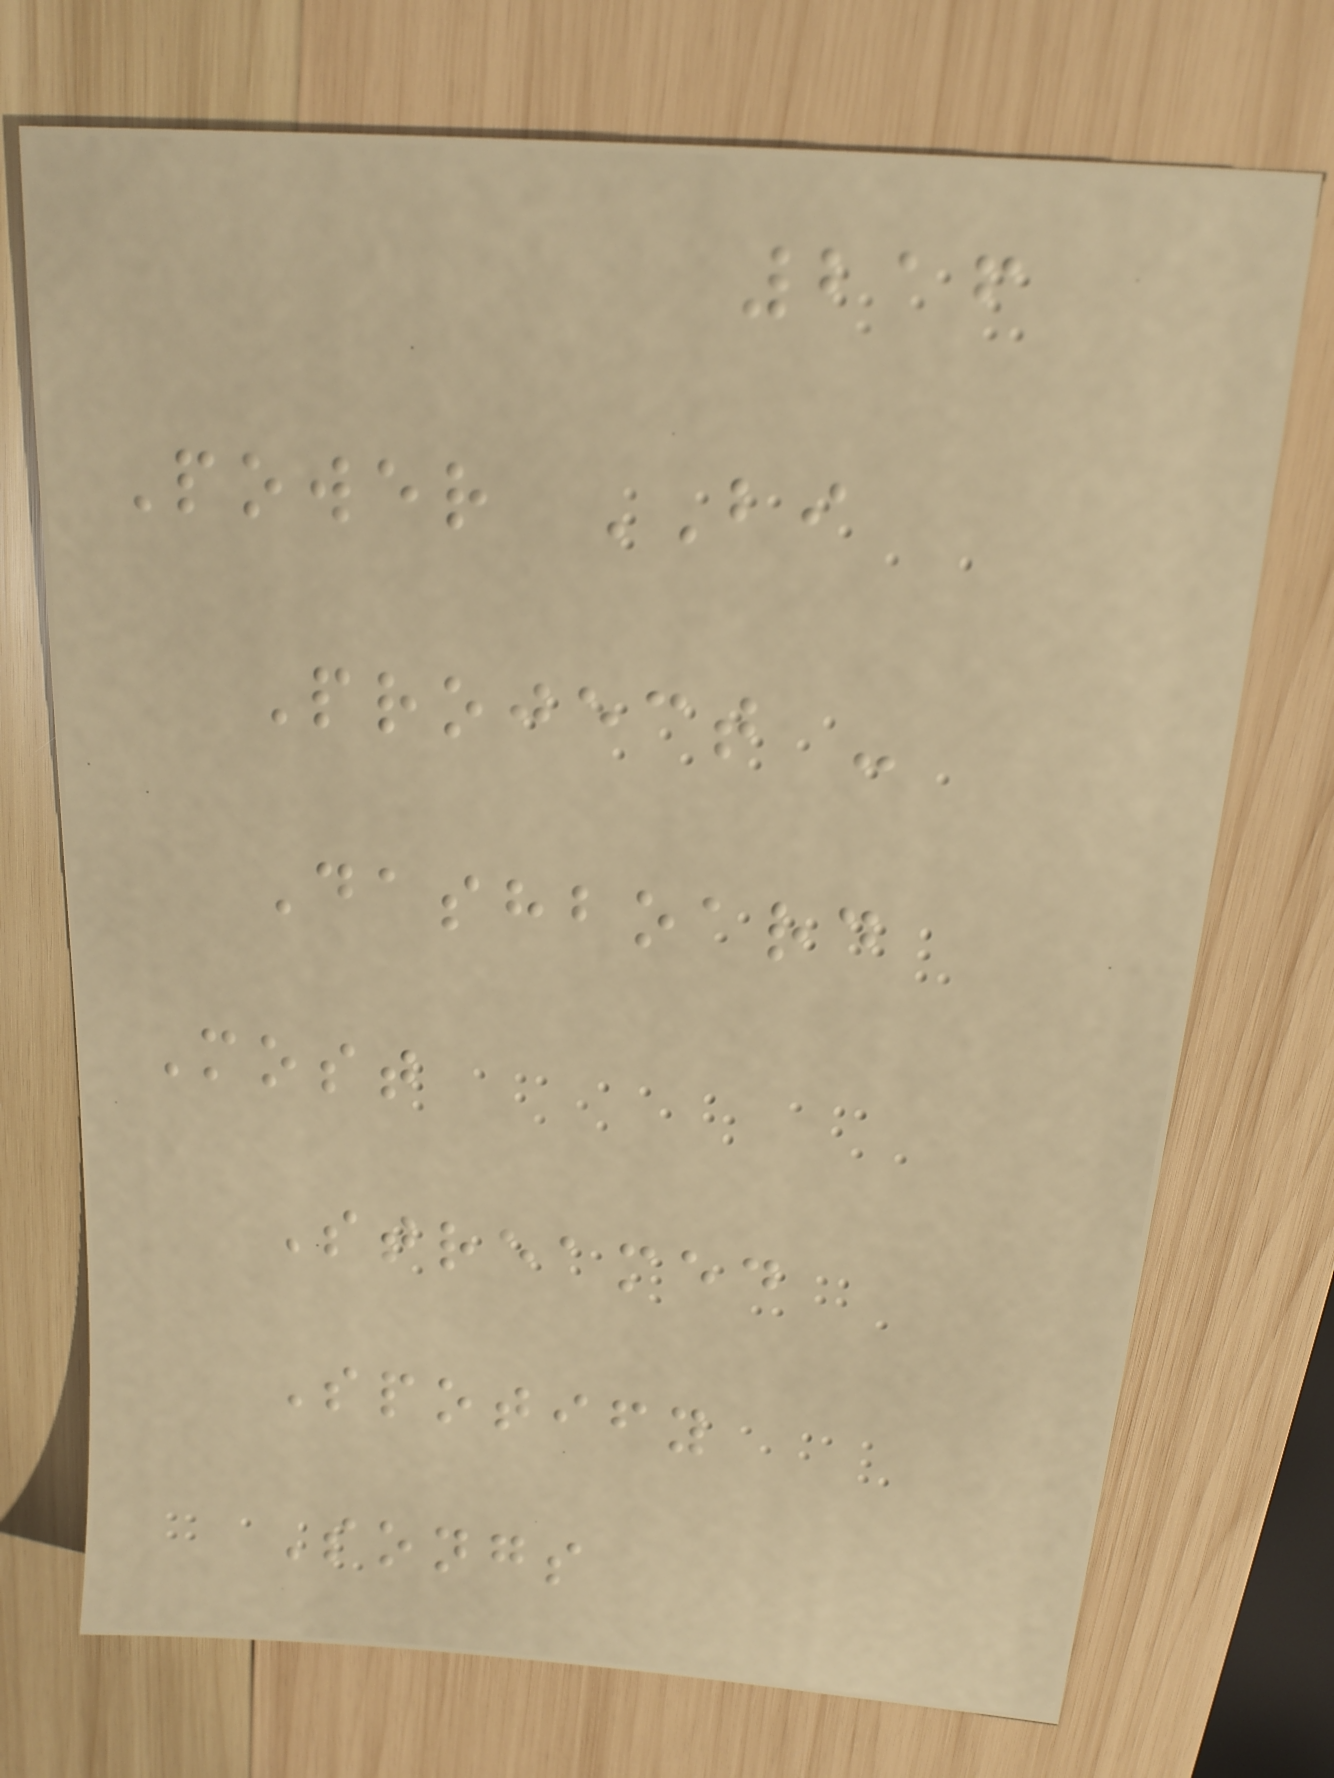216
Power BI
Project -
Dashboard
Most
Streamed
Spotify
Songs
